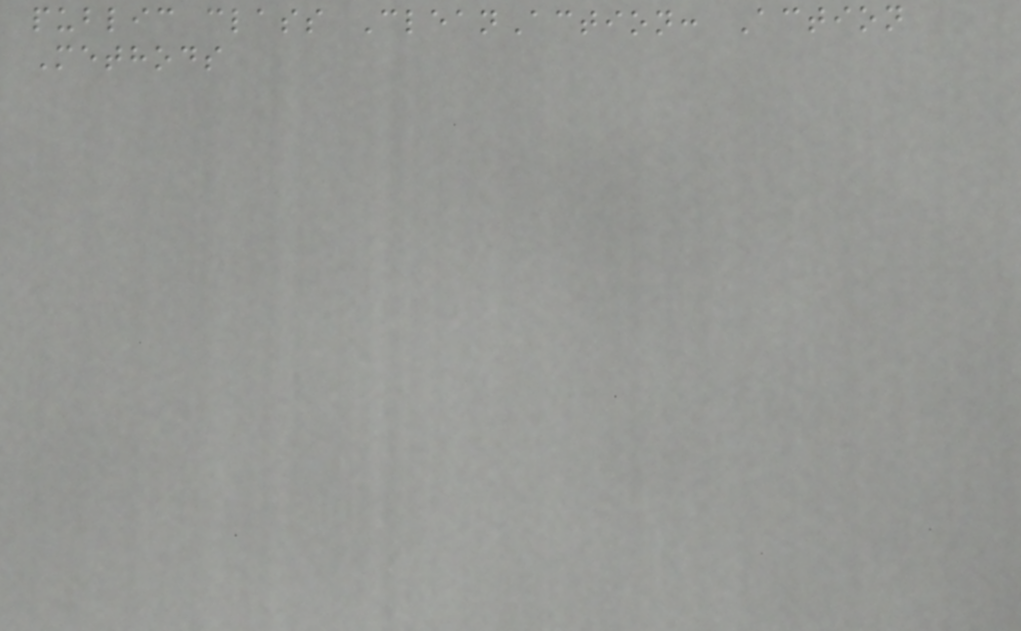public class CleanAction: Action
Methods
